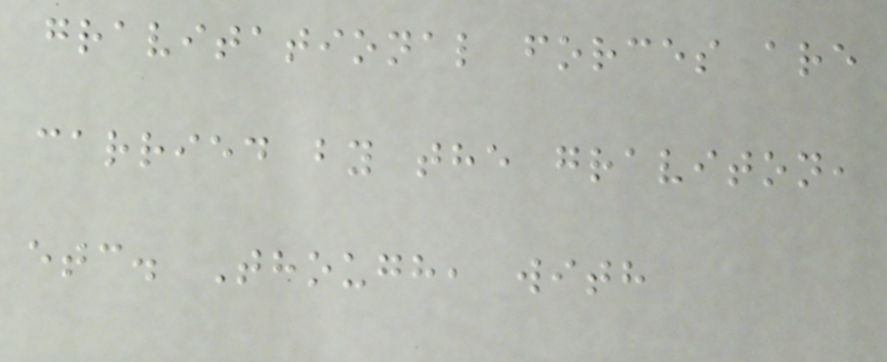gravitational forces are
carried by the graviton,
etc. Though, with
